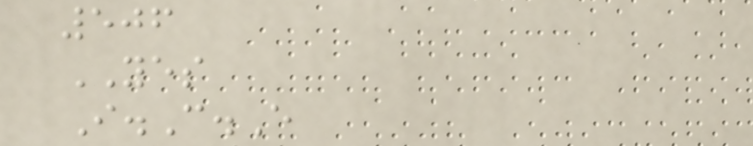506
YES
I.C.E
